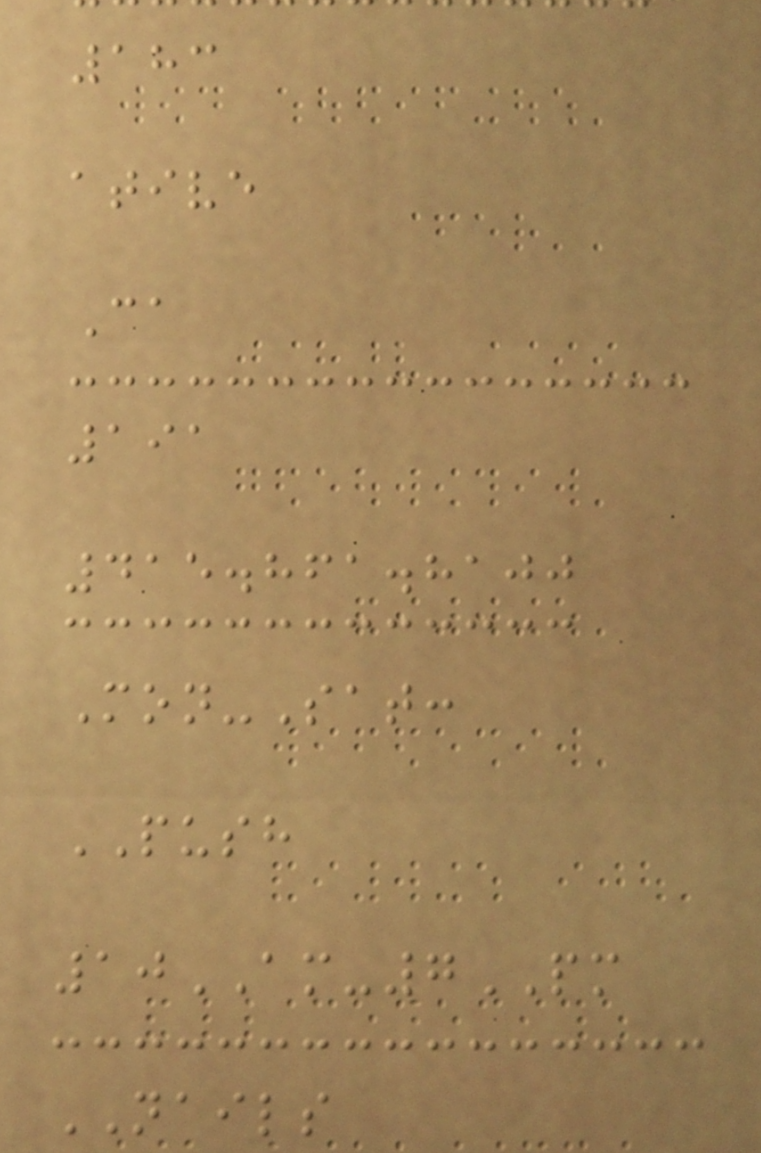183
ative
Ca
191
415.861.8100
Mon-Sat:
PUSH
10AM-7PM
NAILS
